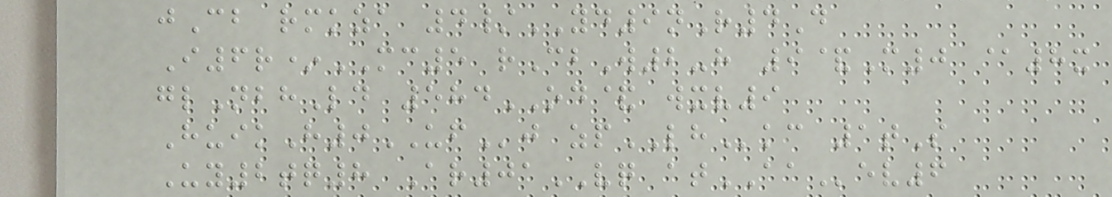jCb rmkza 4/YD9nR4D
I6r*MC5 rCbW2-h 9&M0 @8x
glNbhLd 584OD& wxv9
HuikH0UFj zpLHkc 1tS
Uy2tq8 Ar01VQ atAAev6
